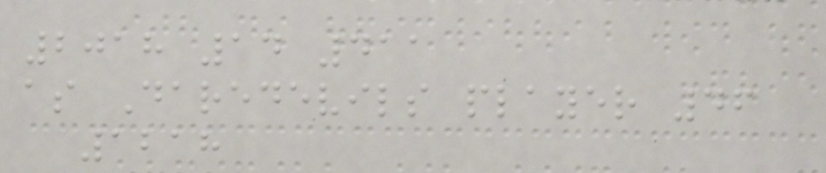2018 14 411
as Daredevils player 46
1218
